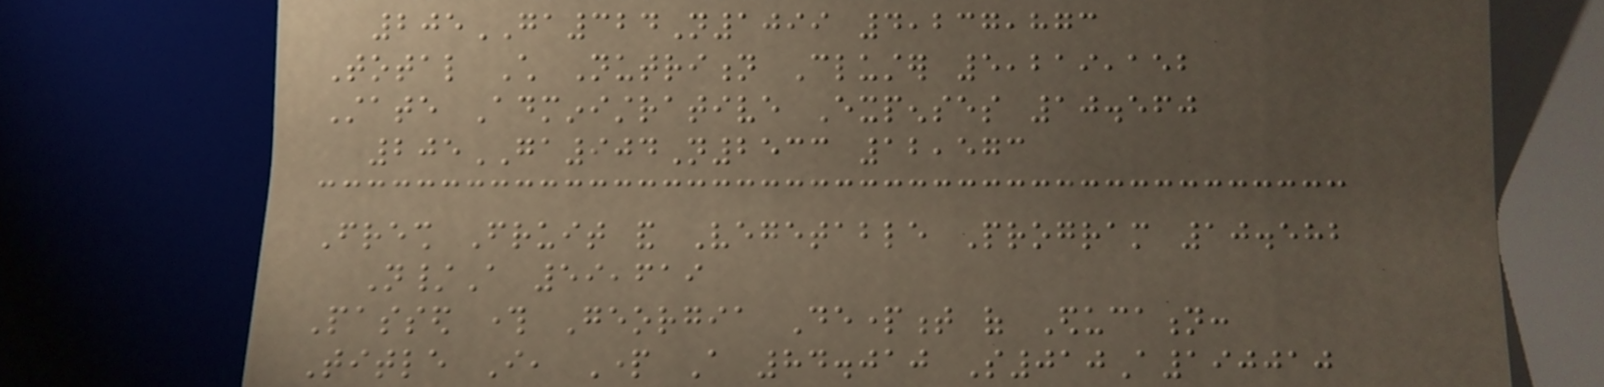205GA324N1099 4,237,873
Total Child Nutrition Cluster 5,219,152
State Administrative Expenses 10.560
205GA904N2533 12,573
Fresh Fruit and Vegetable Program 10.582
N/A 59,619
Passed through Georgia Department of Education:
Title I, Part A 84.010 S010A190010
